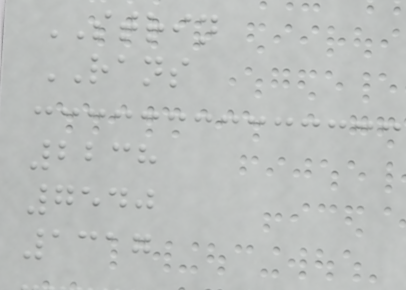STRIN
RANS
2238
7540
1317
